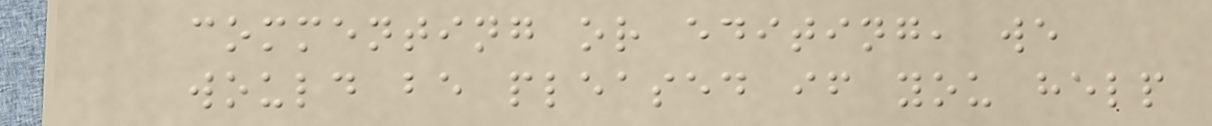commenting or editing, we
would be pleased if you help
